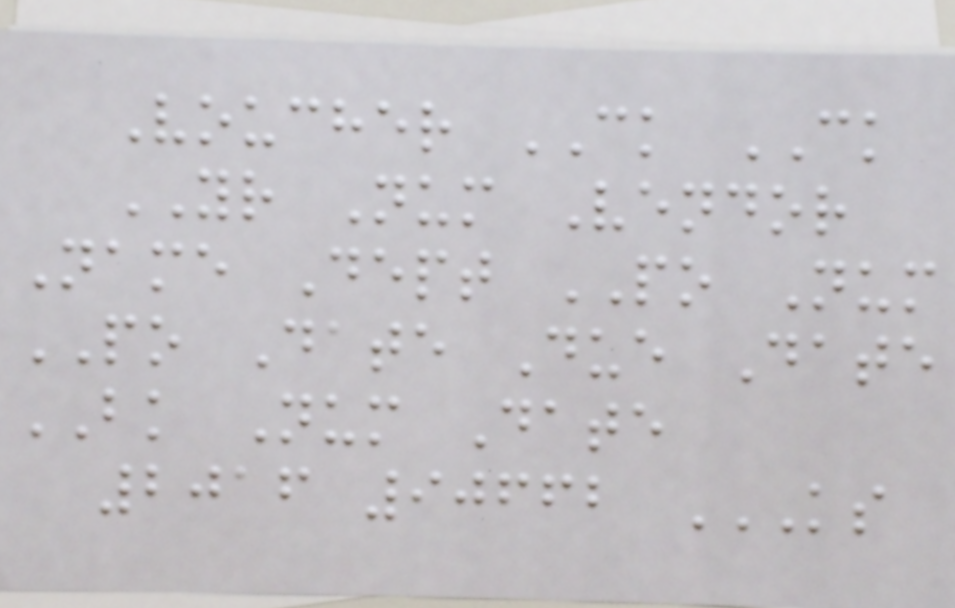Voucher CK CK
YR Num Vendor
Name Dept PO Num
PO Date Due Date
BK Num Date
2016 90662 KS
